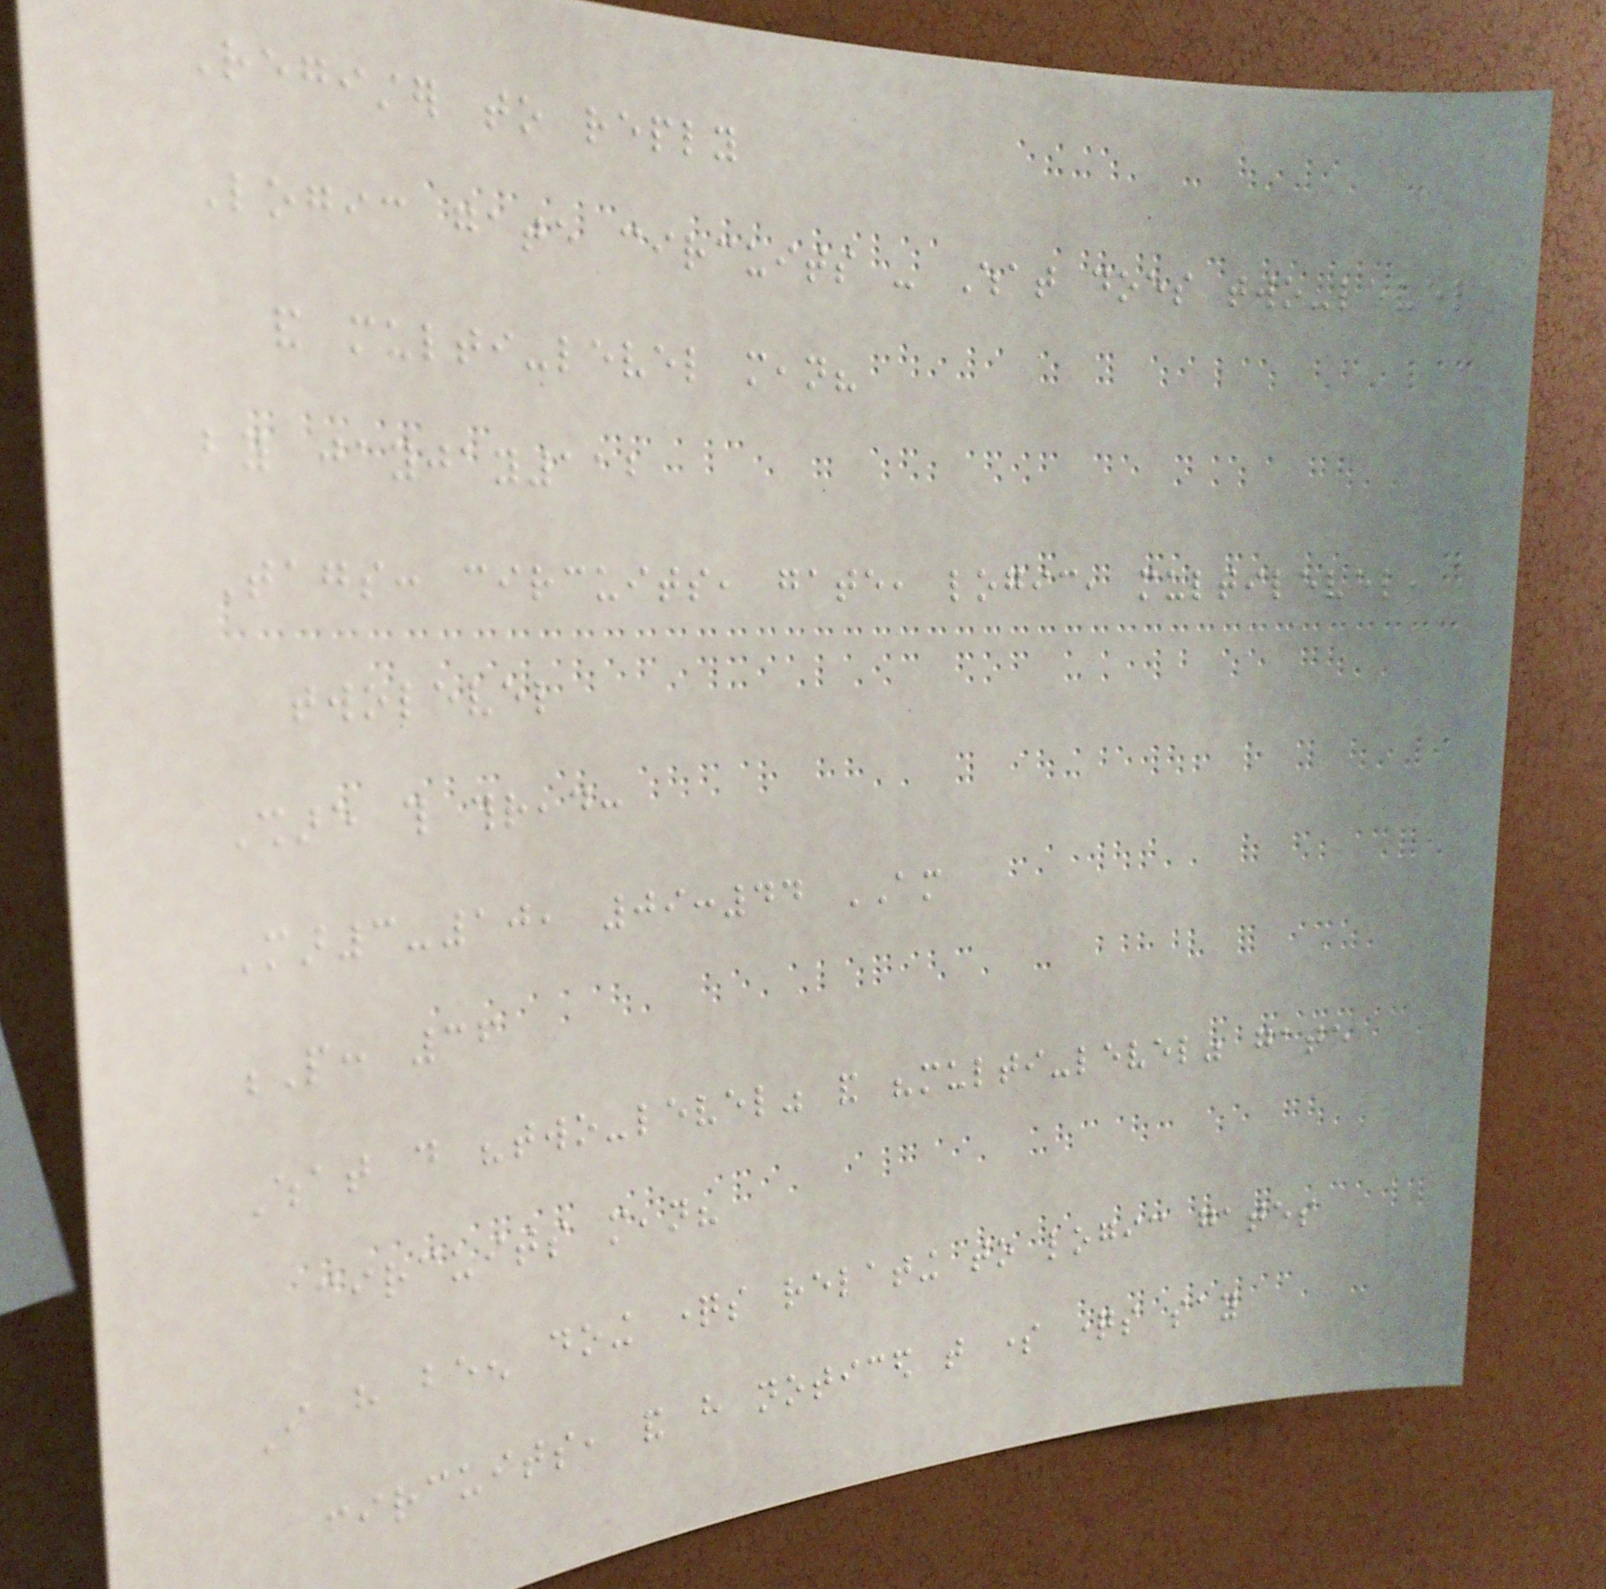Register to reply
Logic gate circuits - What does two-level
and multi-level mean?
by jayjay112
Tags: circuits, gate, logic, multilevel,
twolevel
Share this thread:
Mar3-10, 09:44 AM
P: 36
What do "two-level" and "multi-level" gate
circuits mean?
I have been doing questions relating to logic gates
circuits, and have noticed that some questions say
